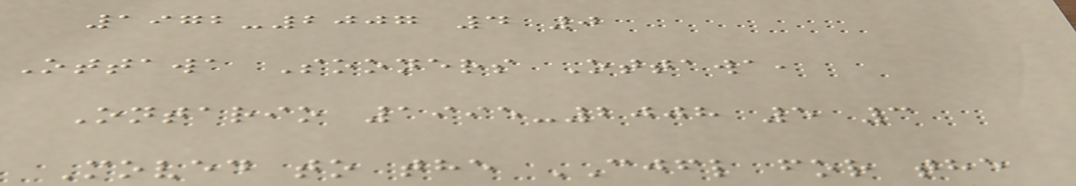1972-2007 4 0
Ottawa Sooners Ottawa,
Ontario 1995-2008 5 3
Moved to the CJFL for the
